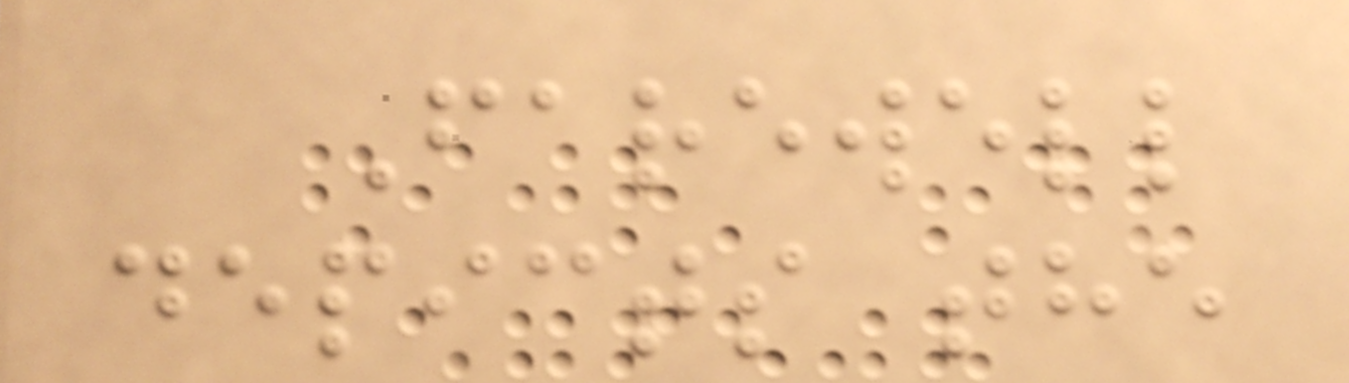Farewell
depicts the
